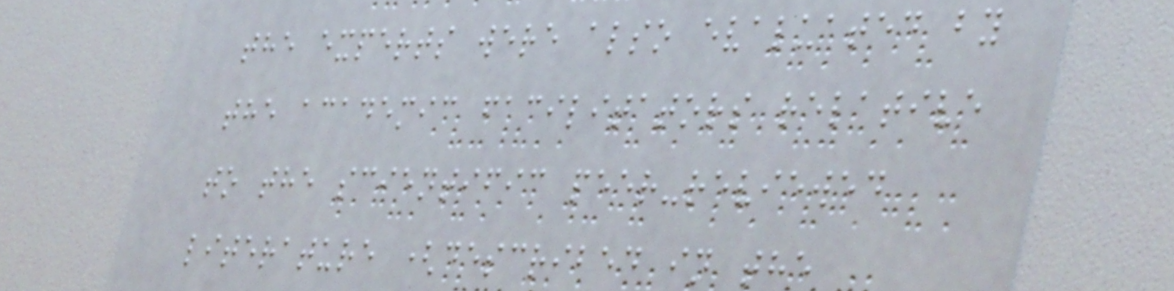the experts were also evaluated by
the academic facilitators relative
to the scientific peer-reviewed
literature (described in the
